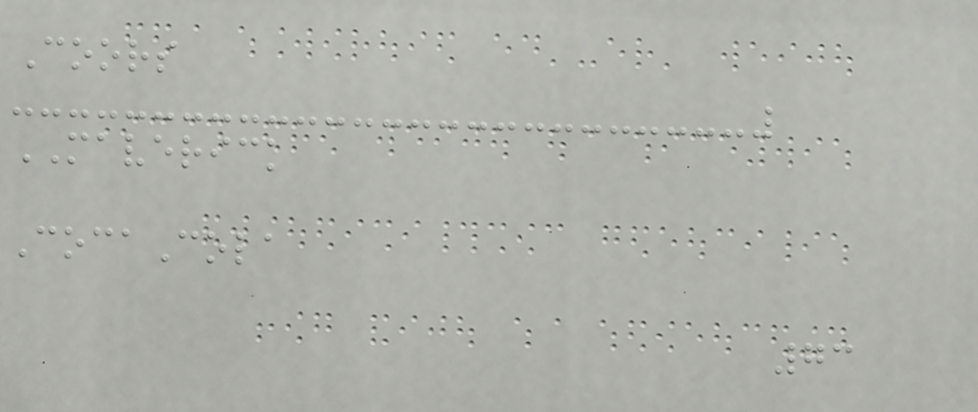Coors
MAVERICK
CocaCola
73
